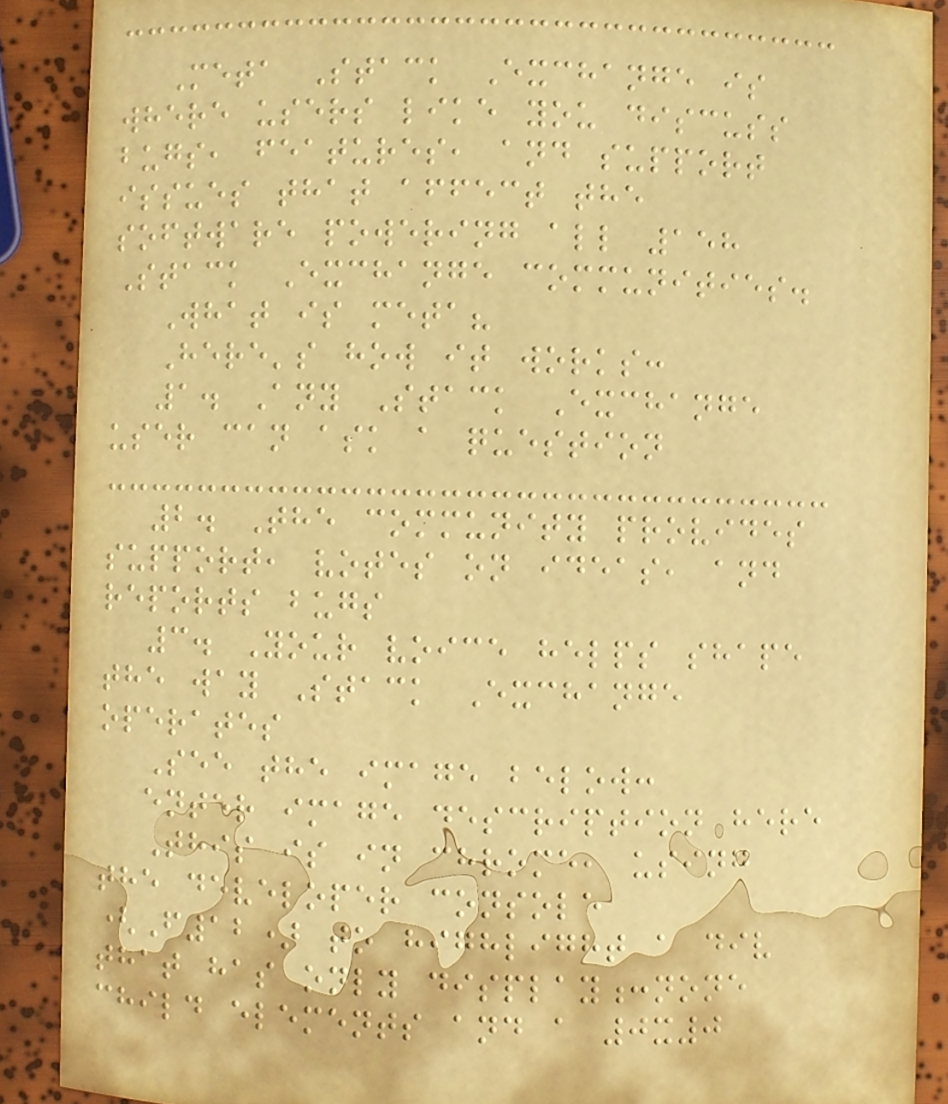Meta Stack Exchange is
where users like you discuss
bugs, features, and support
issues that affect the
software powering all 158
Stack Exchange communities.
What is meta?
Here's how it works:
1. Any Stack Exchange
user can ask a question
2. The community provides
support, votes on ideas, and
reports bugs
3. Your voice helps shape
the way Stack Exchange
operates
See the image below:
enter image description here
This is in chrome, using
the developer console
(F12) to highlight a div
that has only display:none
child elements and a 0x0
